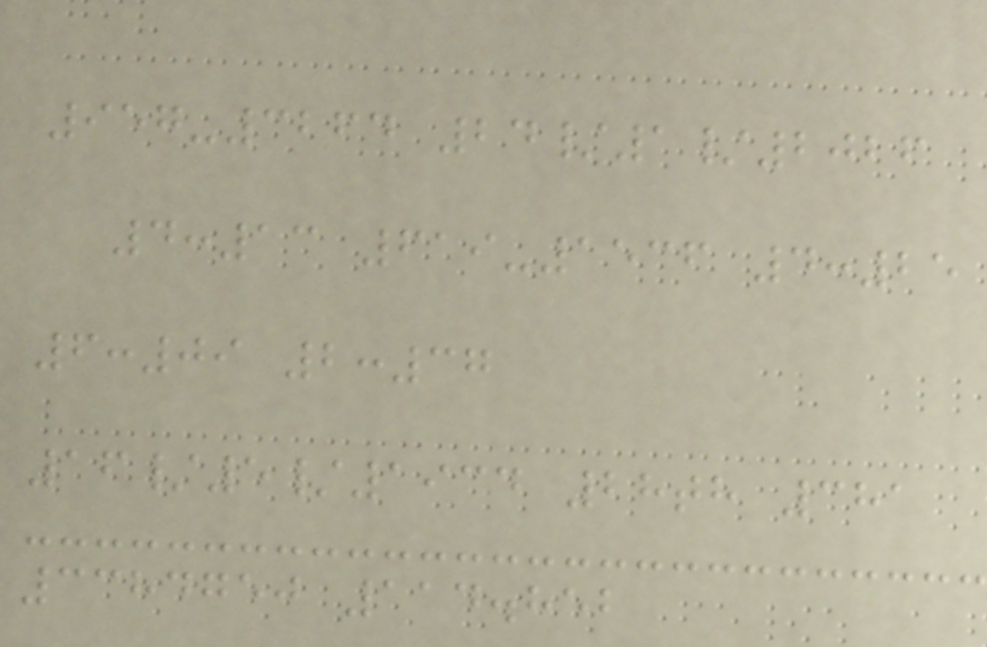957-3264 24/1/2026
4:13 619-1536 4:25
6:09 2:37
16/5/1934 28th 381
3384750 114.852
